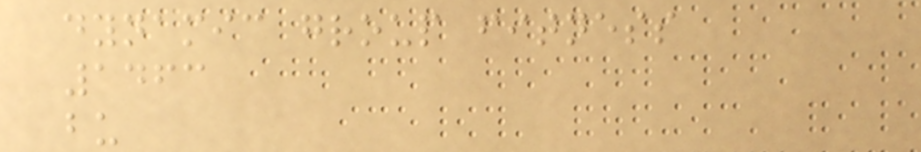dynamic group fitness
1463
bu
